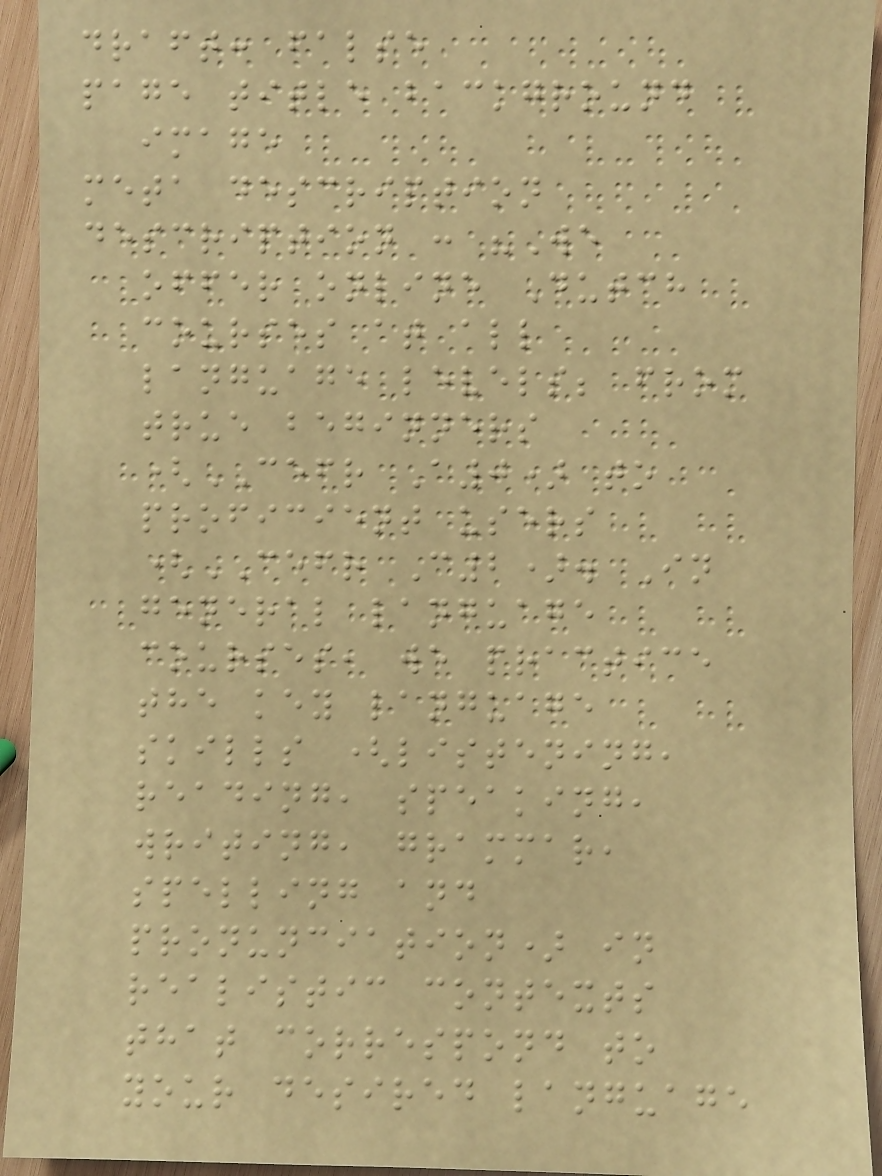draft: false
page title background
image
meta description
description : "We
offer online Dutch
courses at all
language levels; from
true beginners
(CEFR A0) to
proficient users
(CEFR C2). In
general language
courses, we practice
the key language
skills (listening,
reading, speaking,
writing, grammar,
spelling and
pronunciation) in
realistic contexts
that correspond to
your desired language
